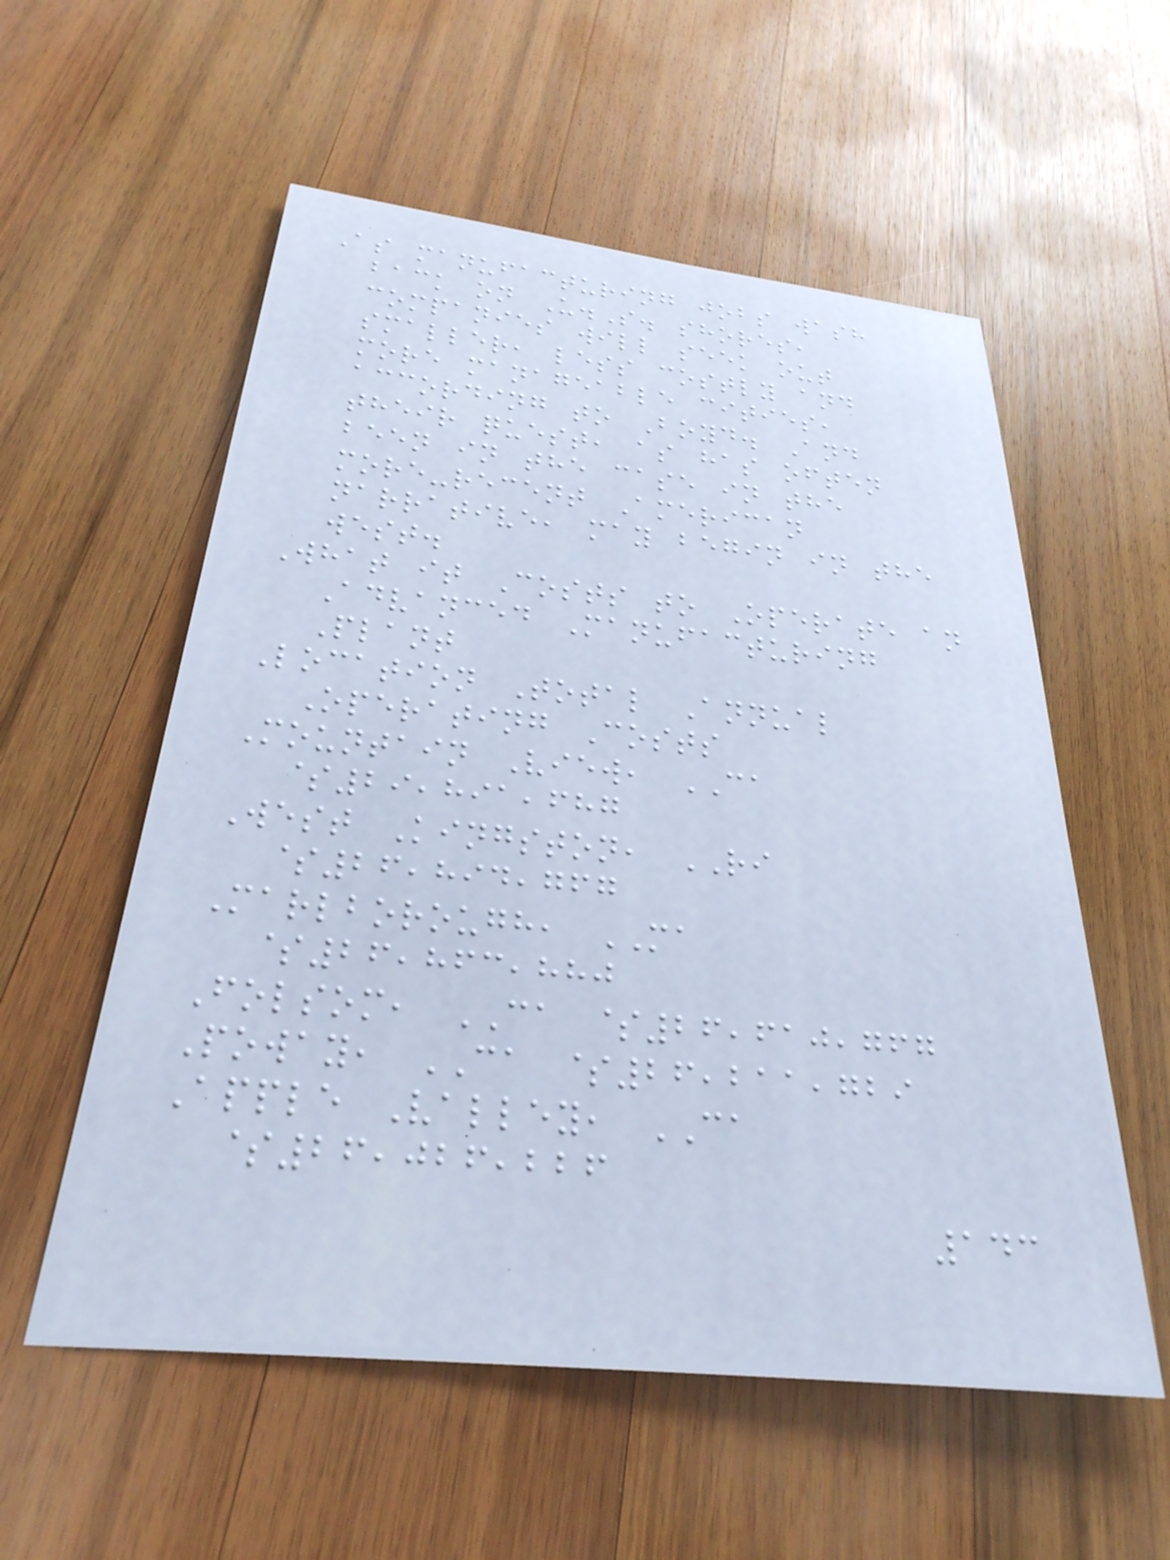As manufacturing jobs wash
back on U.S. shores,
companies will seek out
smaller, less costly and
more manageable cities,
according to Boyd. And
their quest, as has often
been in the case in the
more-recent American
narrative, may begin in the
west.
What it Costs to Operate an
Advanced Manufacturing
Plant
Location Total Annual
Operating Costs
Mountain View, CA
$29,891,687
West Kingston, RI
$26,894,767
Marlborough, MA
$26,863,880
Folsom, CA $26,610,767
Poway, CA $26,211,729
Apple Valley, CA
$26,026,226
143
